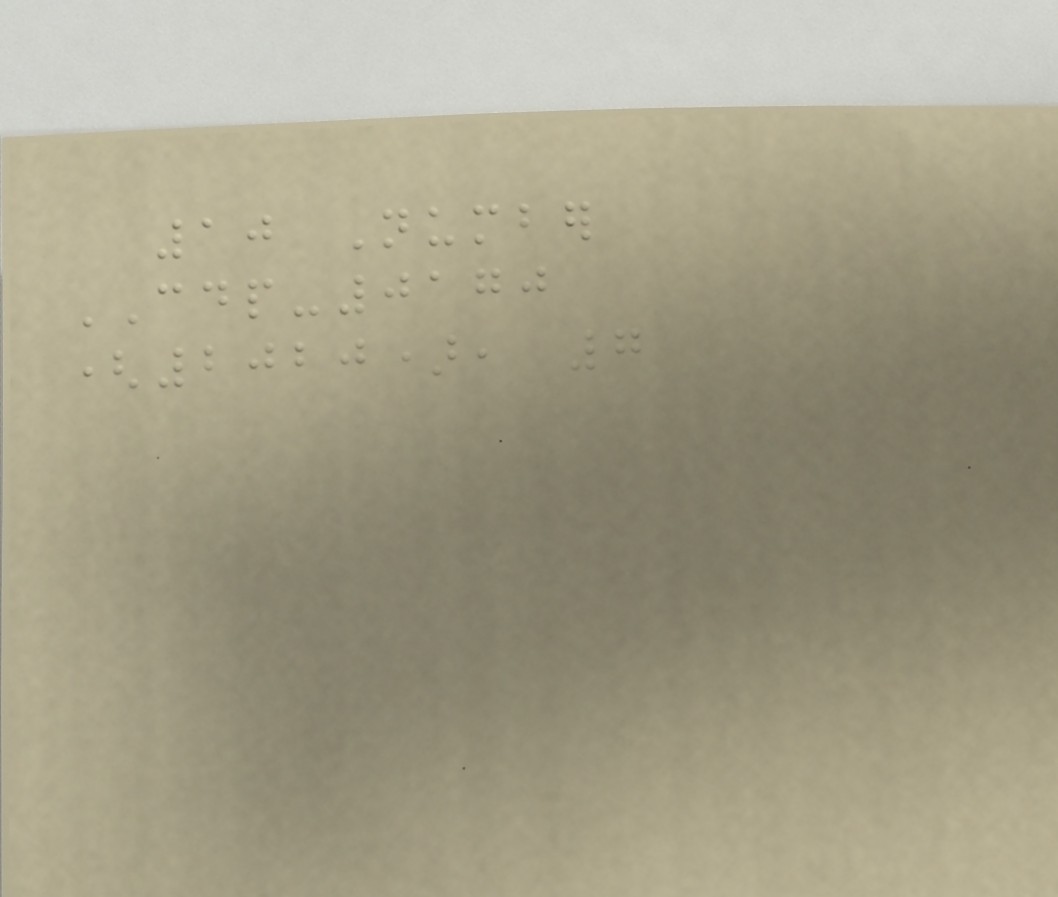10 Number
CDP-0170
(2020), 7
